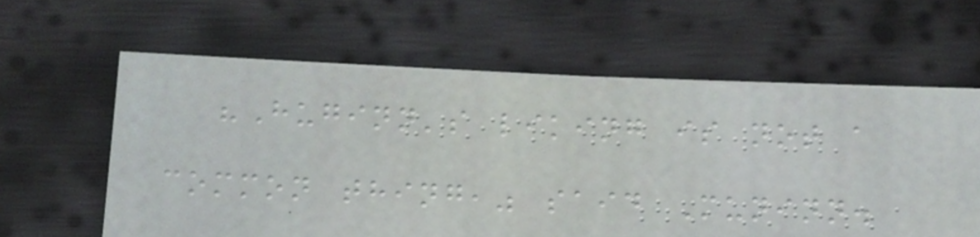"Huginn's liking is not a
common thing," said Muninn.
